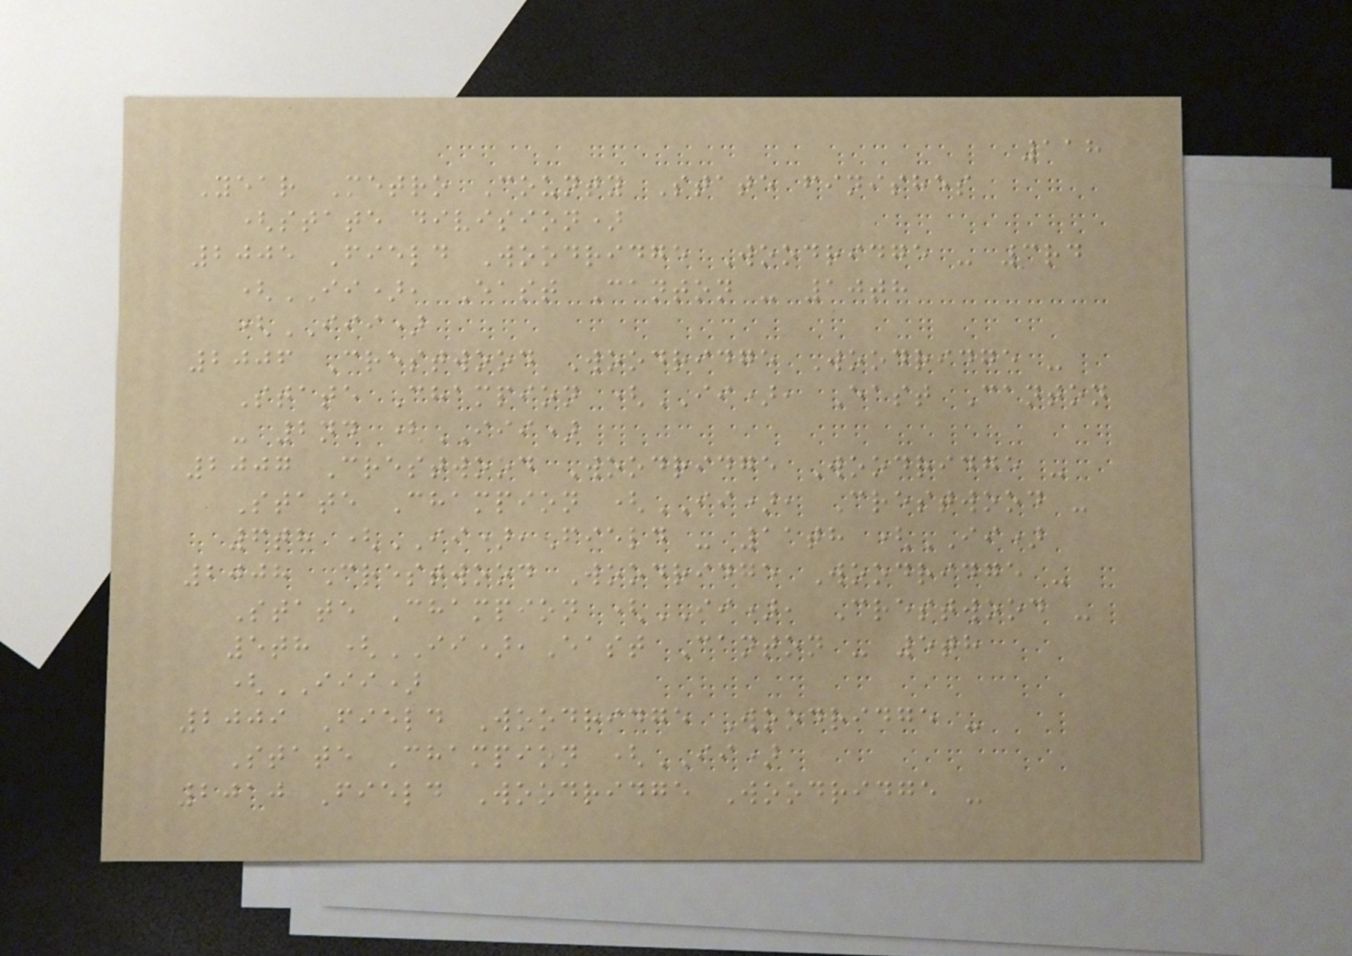118
Year Metro County State finishes
(state division)
2005 Field Woodridge Woodridge - 3rd
(II), East Canton - 10th
(III)
2006 Crestwood Woodridge Woodridge -
State Champion (II), East Canton
- 2nd (III)
2007 Crestwood Woodridge Woodridge -
State Champion (II), Crestwood -
6th (II),Field - 11th (II)
2008 Crestwood Woodridge Woodridge -
State Champion (II), Crestwood -
5th (II),East Canton - 5th
(III)
2009 Field Woodridge Woodridge -
State Champion (II)
2010 Field Woodridge Woodridge -
